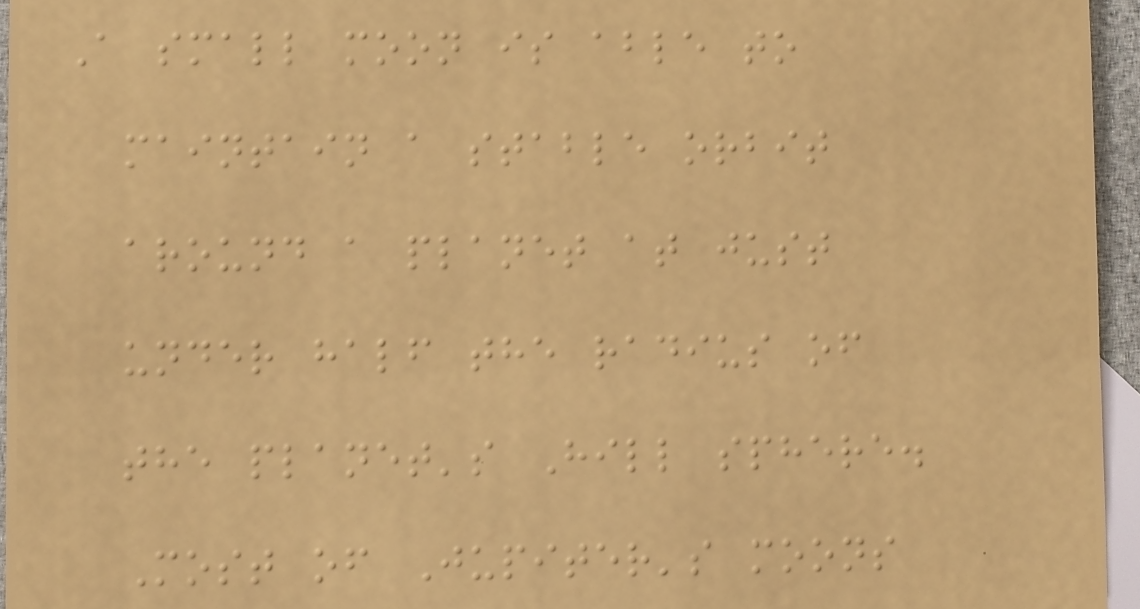A small moon is able to
maintain a stable orbit
around a planet at just
under half the radius of
the planet's Hill sphere.
Most of Jupiter's moons
